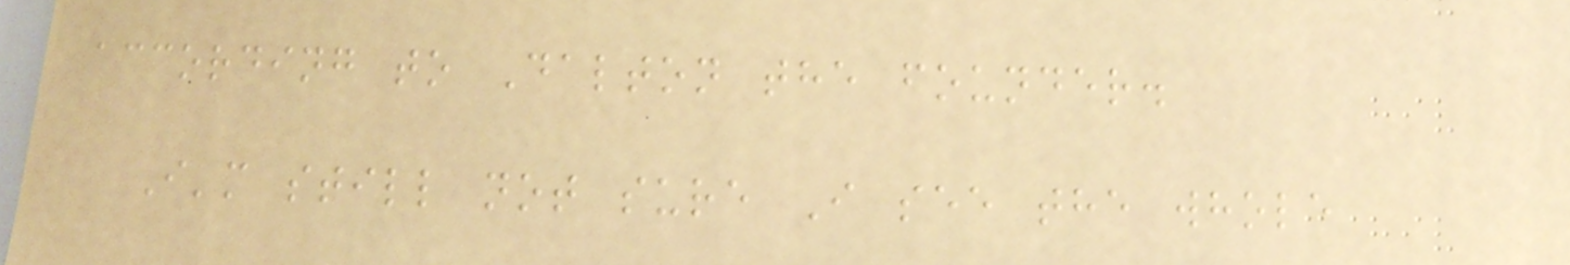according to Dalton the founder.
I'm still not sure I see the whole
